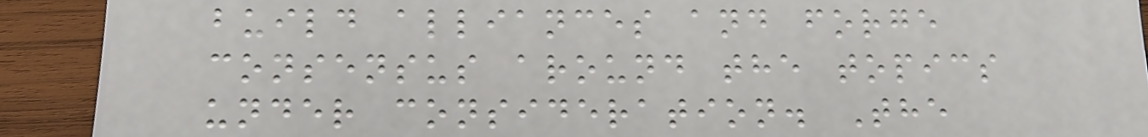build alliances and forge
consensus around the topics
under consideration. The
